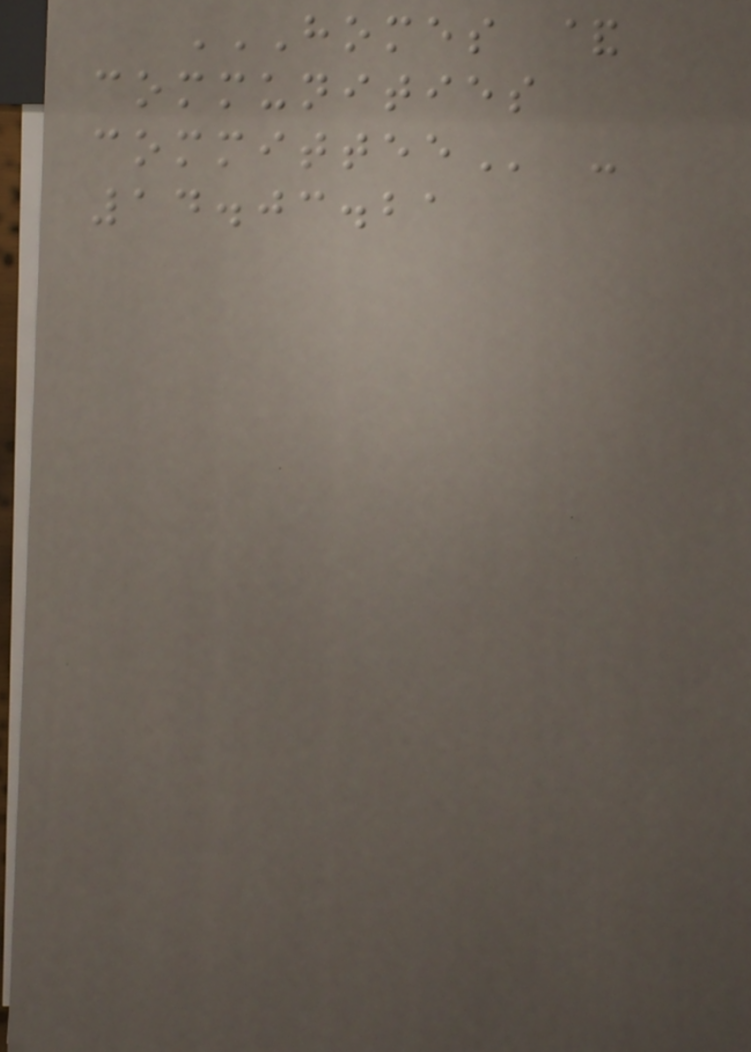HOMES &
COMMUNITIES
COMMITTEE -
14.03.21
